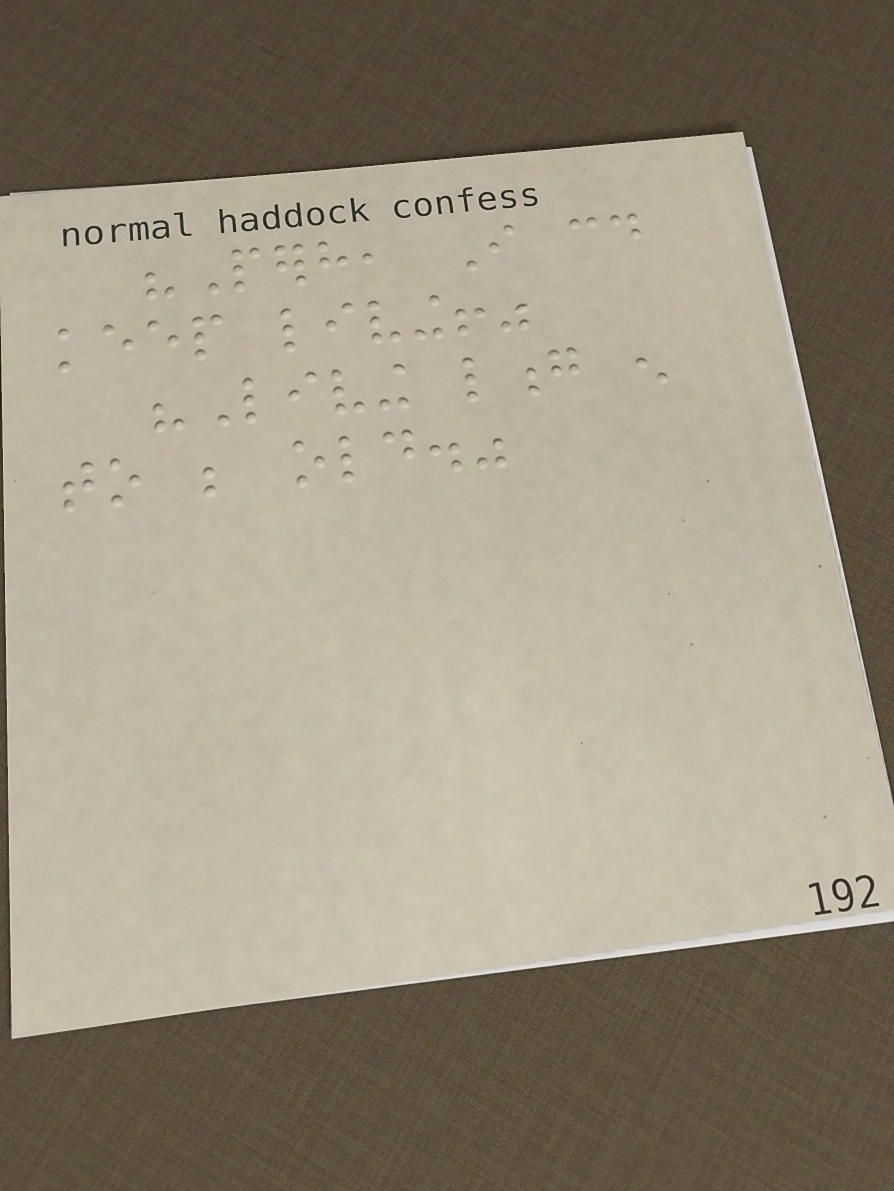"Perhaps, I could
keep living!"
"Living long enough
to be old."
